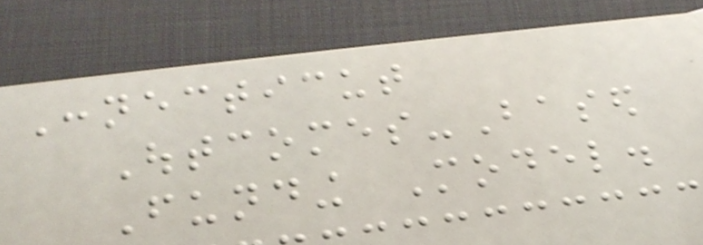Connecticut
Outcomes-Based
Funding Model.
